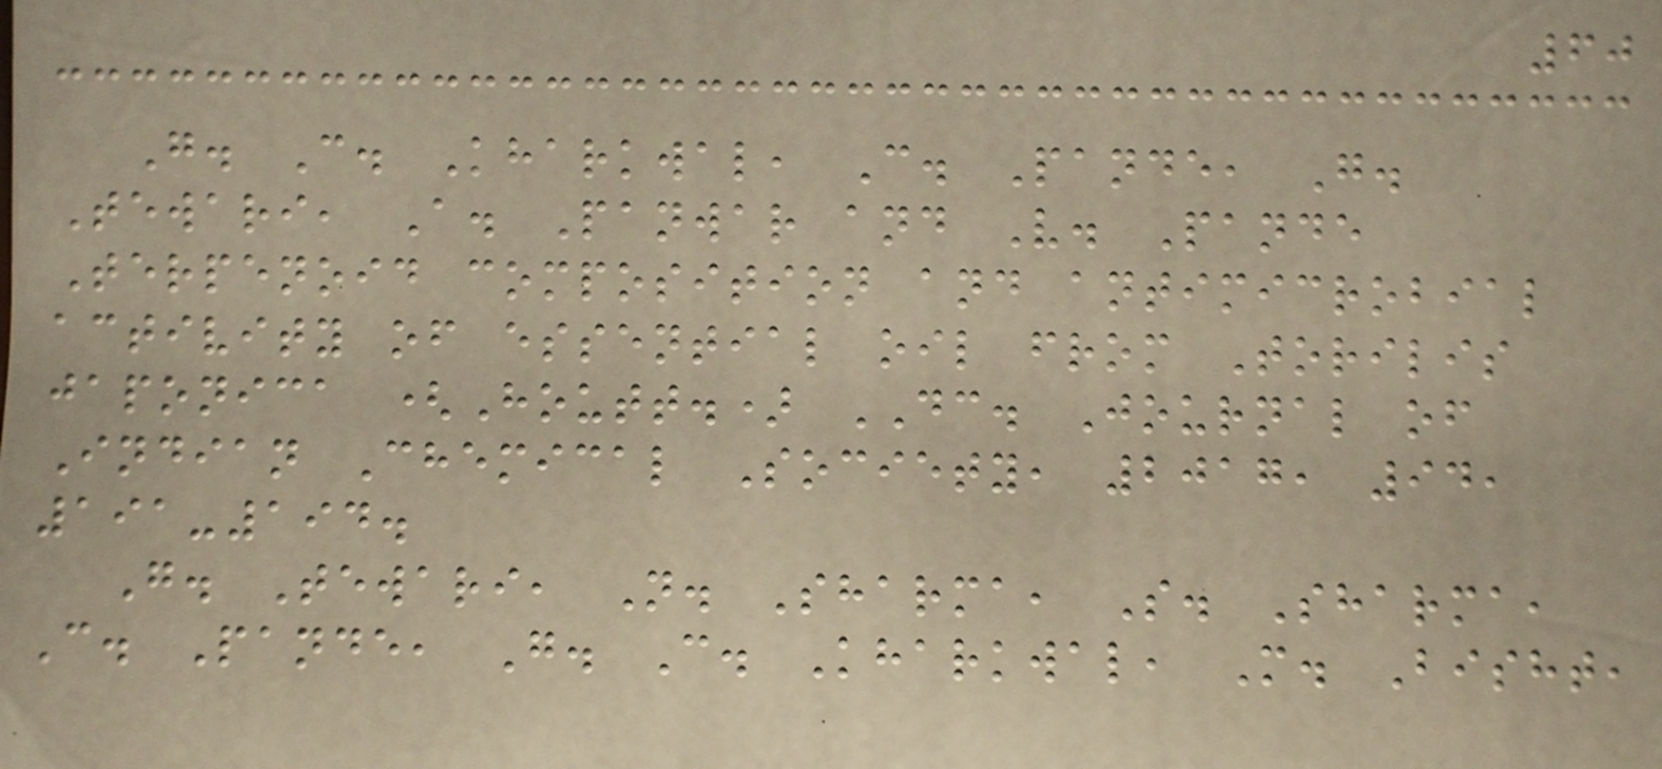60
G. C. Kharkwal, C. Pande, G.
Tewari, A. Panwar and V. Pande
Terpenoid composition and antimicrobial
activity of essential oil from Torilis
japonica (Houtt.) DC. Journal of
Indian Chemical Society, 2017, 94,
191-194.
G. Tewari, N. Sharma, S. Sharma,
C. Pande, G. C. Kharkwal, M. Bisht,
